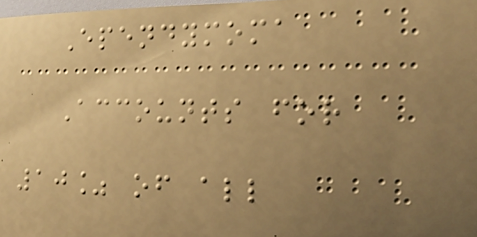Ependymoma
Accounts for
10% of all
